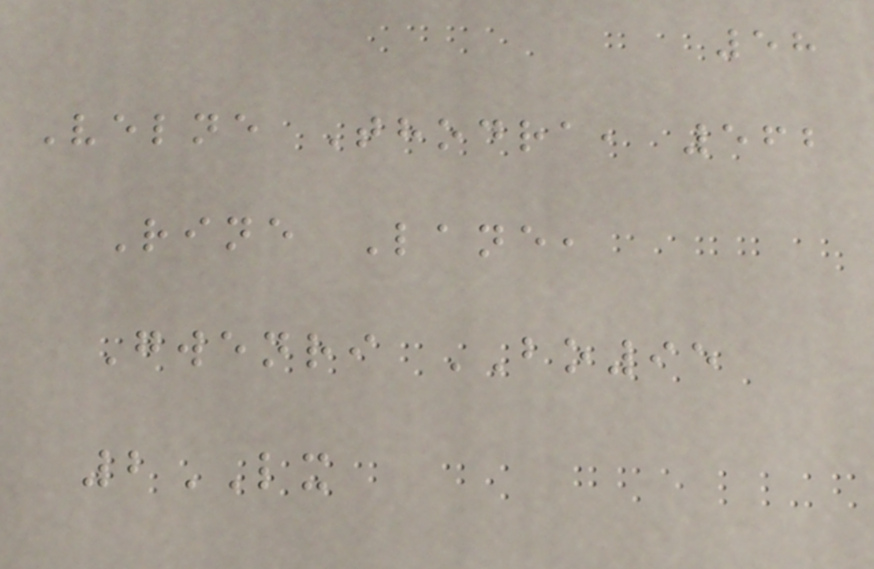58
Velne Thodra, 562
Rine Lane,
Gwenri BO95
2LX
